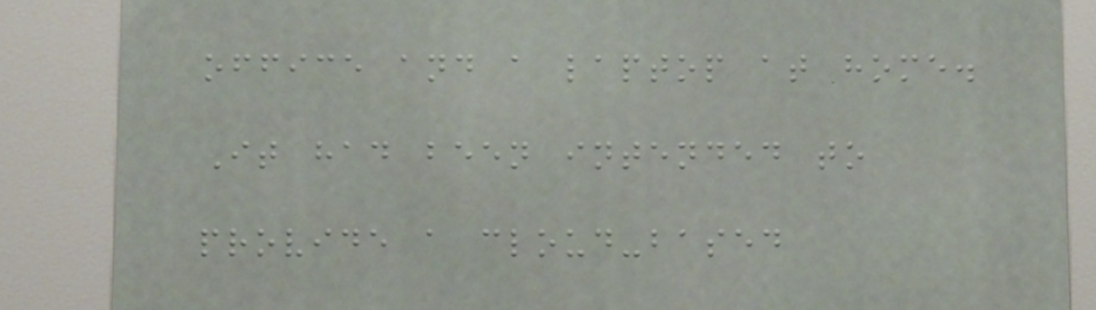office and a laptop at home.
It had been intended to
provide a cloud-based
